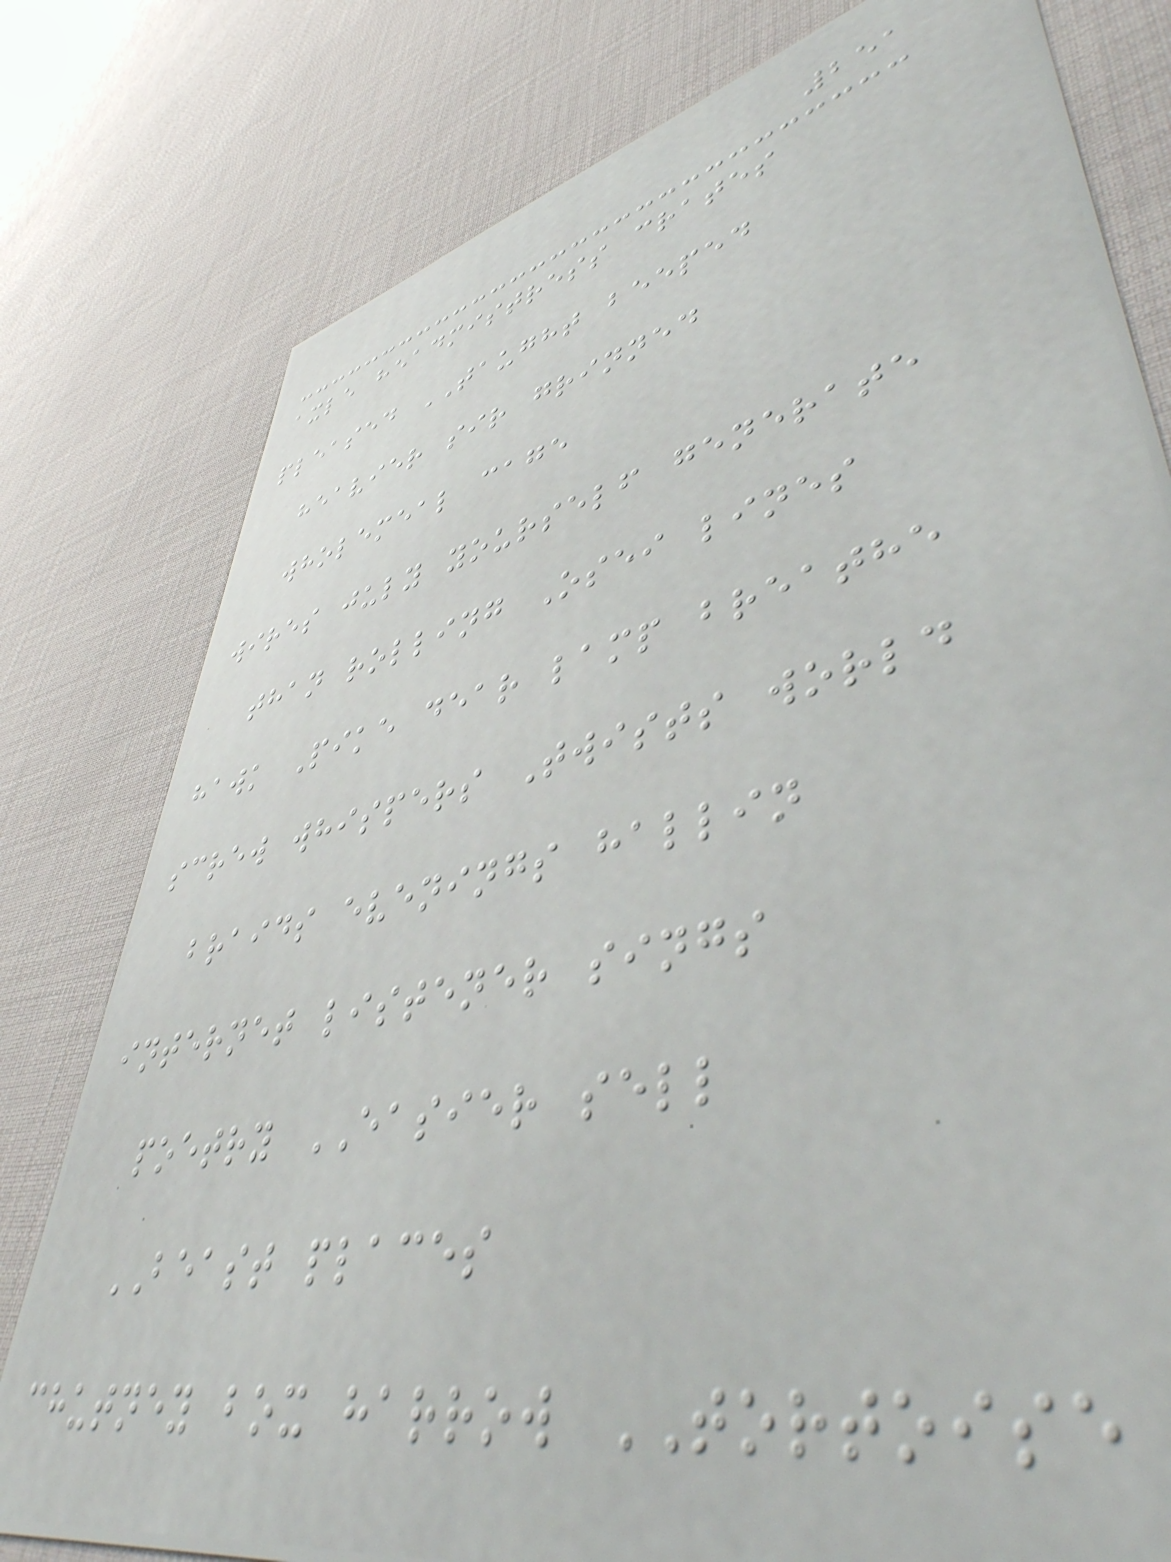251
axle headmistress crates
pleased TAUGHT beeped
heavier sir grinned
wholemeal cage
wires july yourself generate
than rolling Osei lines
hawk Pike dear lamp breathe
screw whispers Twists world
braids evenings hallin
internet listener sings
poetry EASIER sell
BEAST places
chutney box harrow TORTOISE
